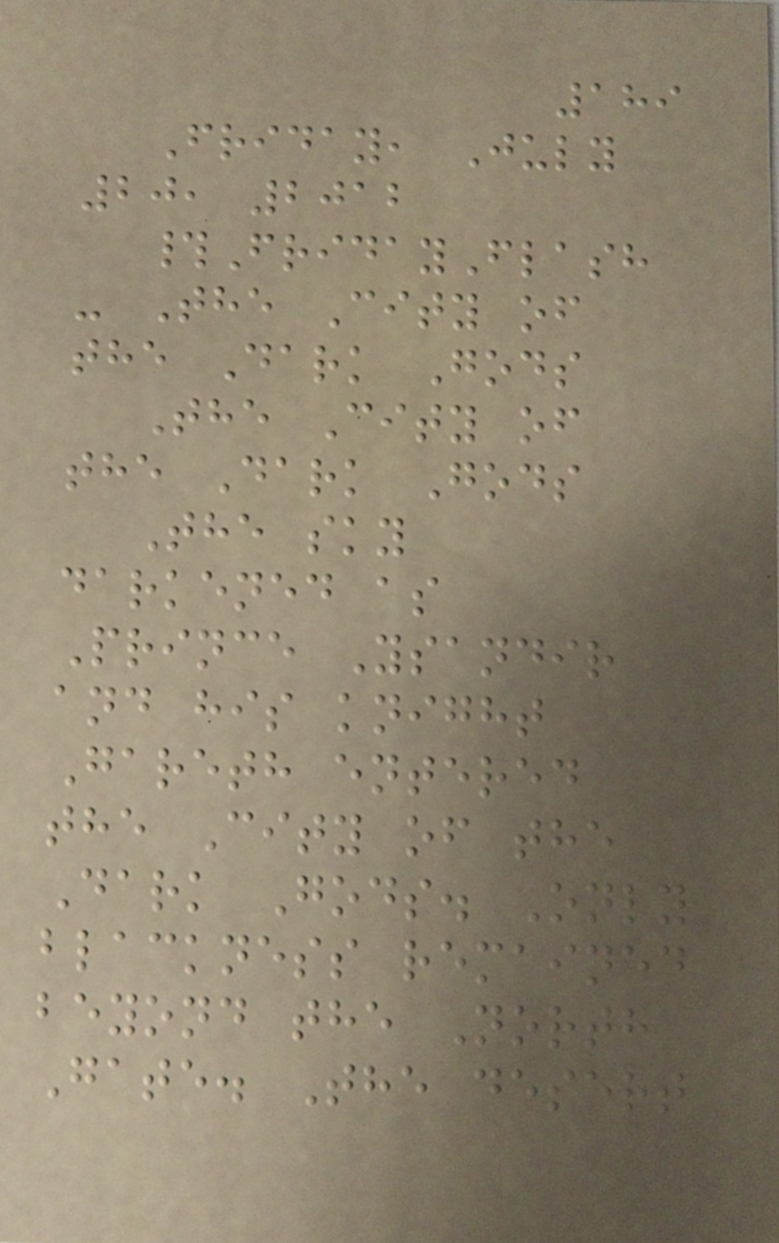189
Friday, July
20, 2012
#FridayFlash
- The City of
the Dark Gods
The City of
the Dark Gods
The sky
darkened as
Prince Ysandir
and his knight
Gareth entered
the City of the
Dark Gods. Only
blackness remained
beyond the North
Gate. The desert
